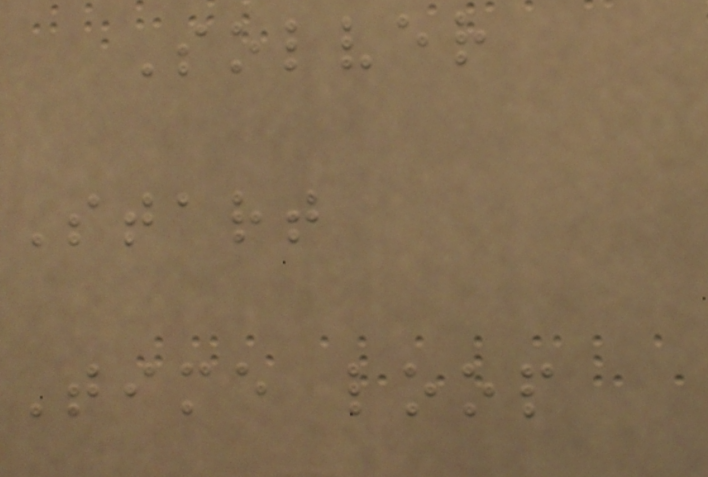Solver
Start
Time loop
